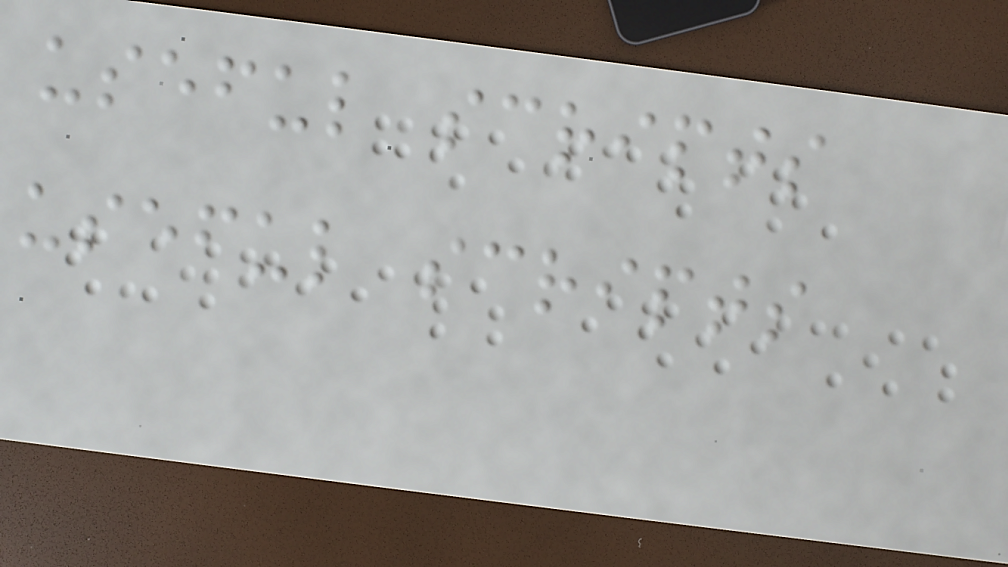useful scripts
useful scripts
